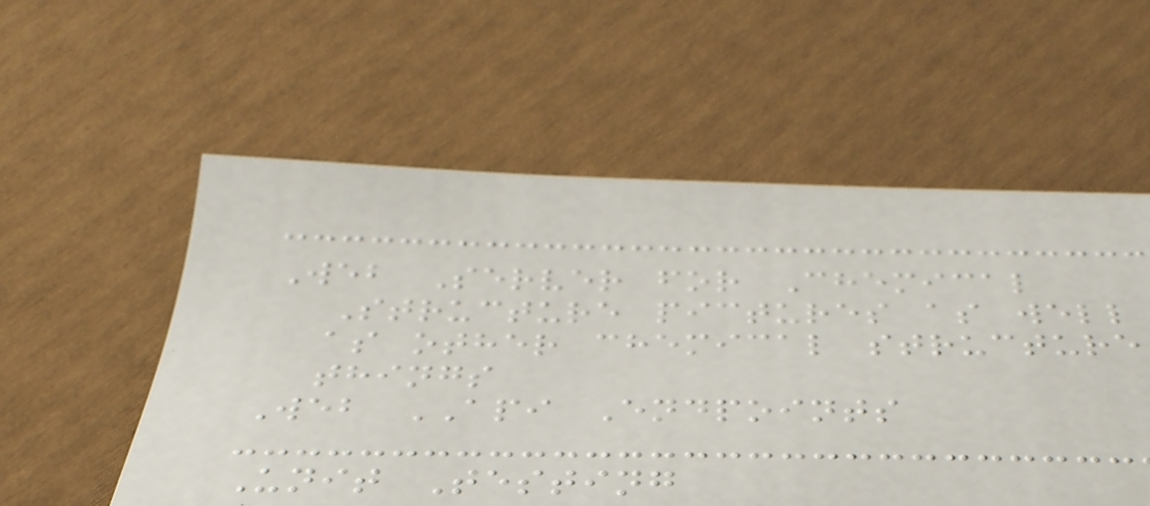Web Server for Chemical
Structure pictures as well
as other chemical structure
things
Web API Endpoints
Unit Testing
